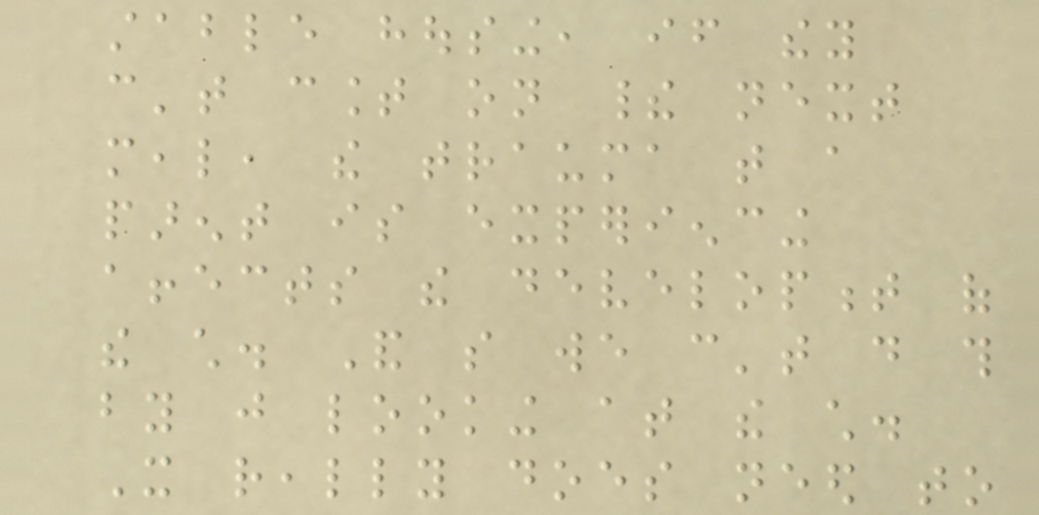stable housing, if they
can't count on their next
meal, the trauma that a
parent is experiencing
affects the development of
the child. And so we can't do this
by just looking at the child.
It really does need to
